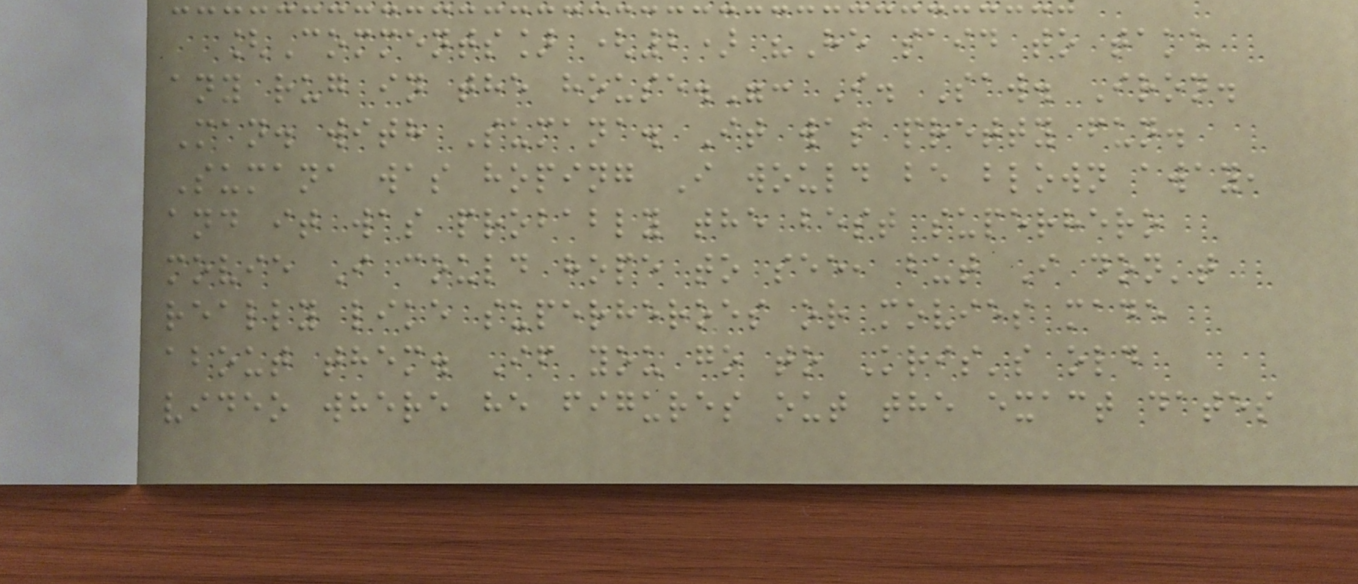[Comments] (2) "He said to take
any rug in the house.": I. Saw. Iron.
Man. with Sumana. It was pretty fun.
Sumana was hoping I would be blown away,
and it was probably the best superhero
movie I could hope to see, but I don't
really like superheroes or movies made
about them. If you go to Kris's old
video where he figures out the exact dates
